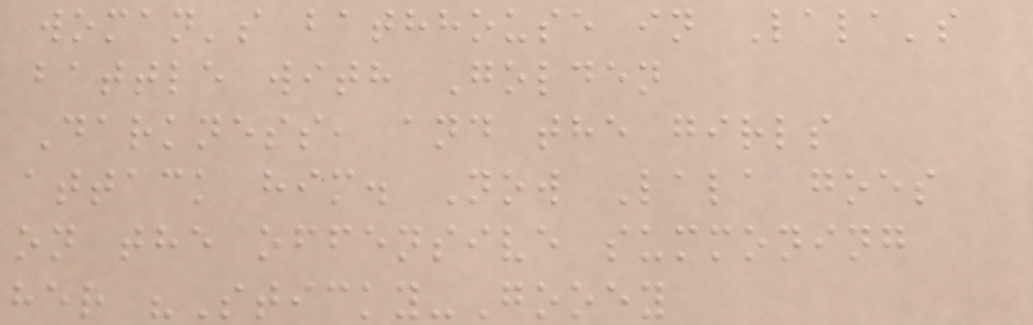woman's bathhouse in Lala's
battle with Golden
Darkness, and the girls
attack him. Now Lala goes
on the offensive summoning
her "Sticky-Gooey
